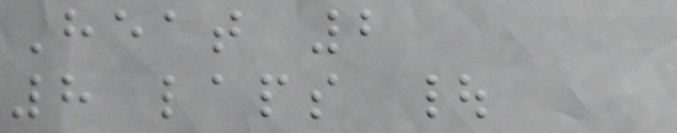Heat 2
8 laps |
